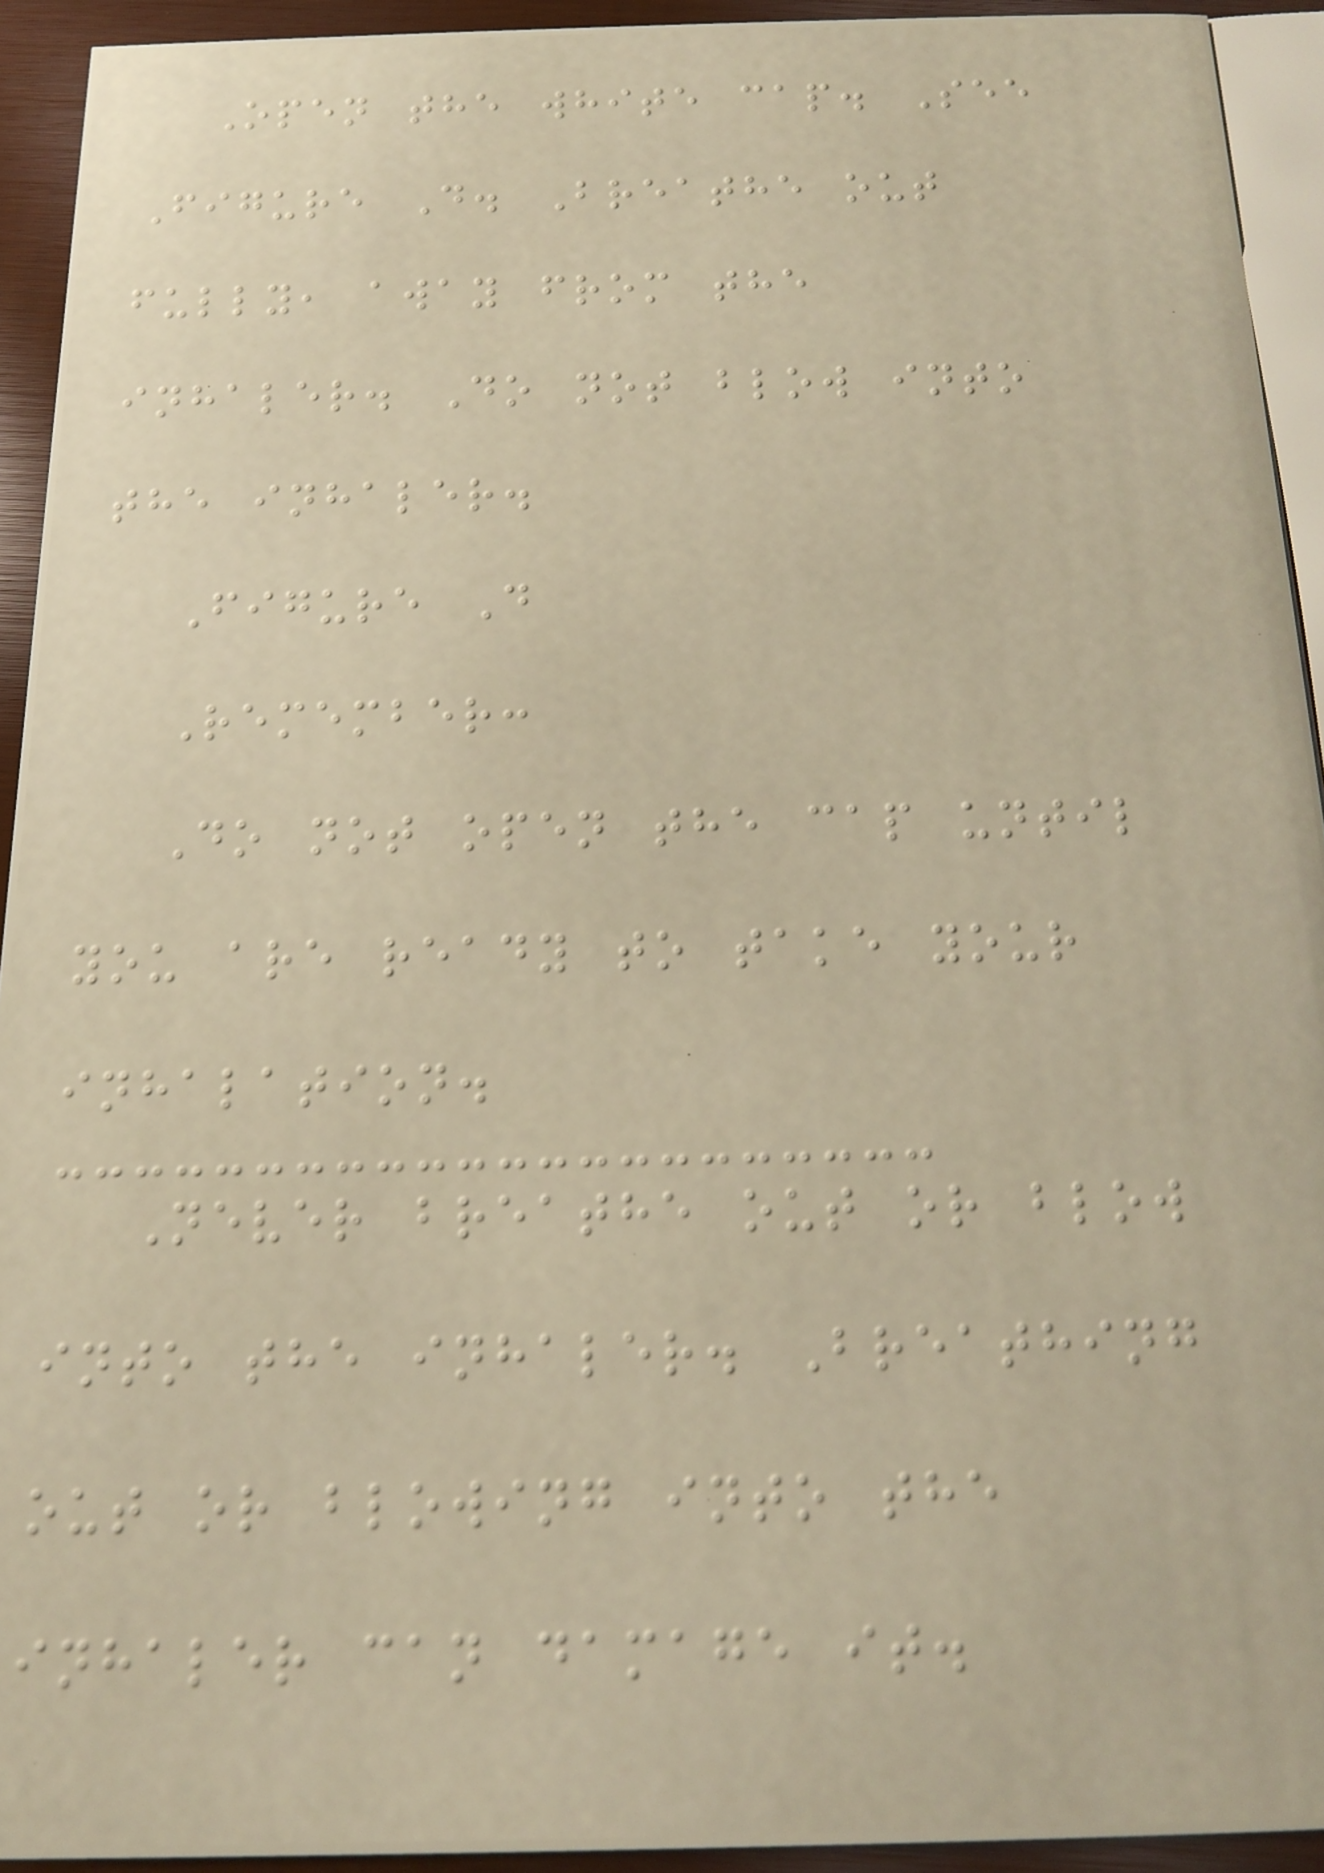Open the white cap. See
Figure D. Breathe out
fully, away from the
inhaler. Do not blow into
the inhaler.
Figure D
Remember:
Do not open the cap until
you are ready to take your
inhalation.
Never breathe out or blow
into the inhaler. Breathing
out or blowing into the
inhaler can damage it.
